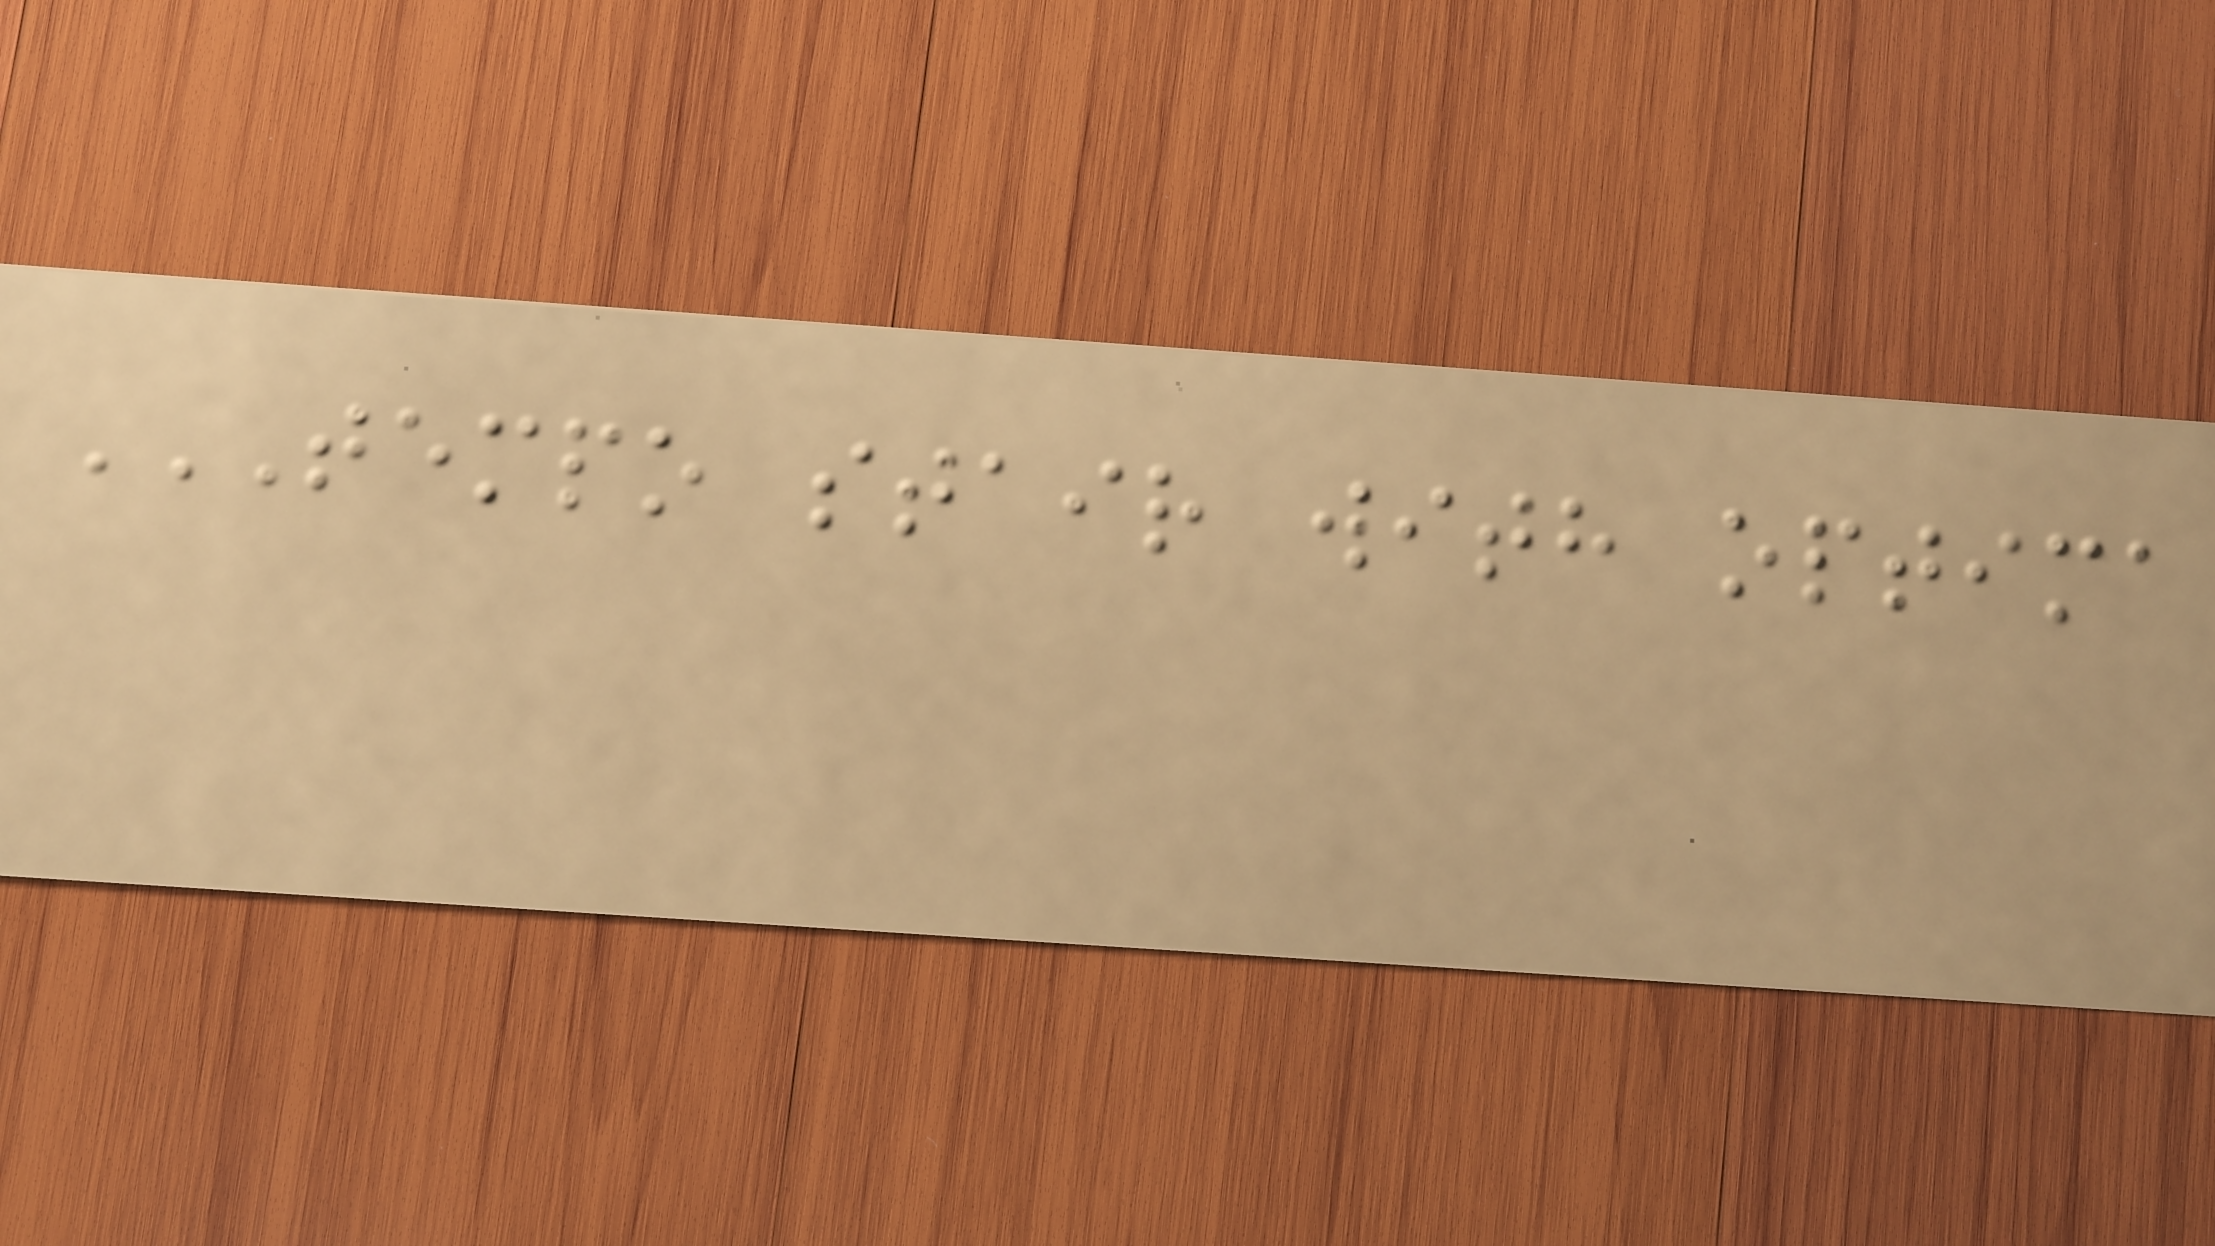TEMPO STAIR WITH OPTIMA
